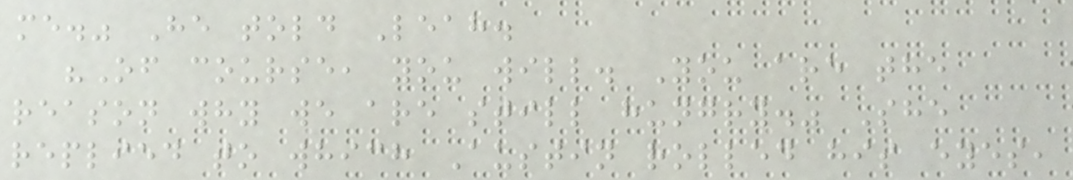me." He told Leah.
"Of course, you will. You are the
reason why we are still hungry." She
replied to which Austin rolled his eyes,
